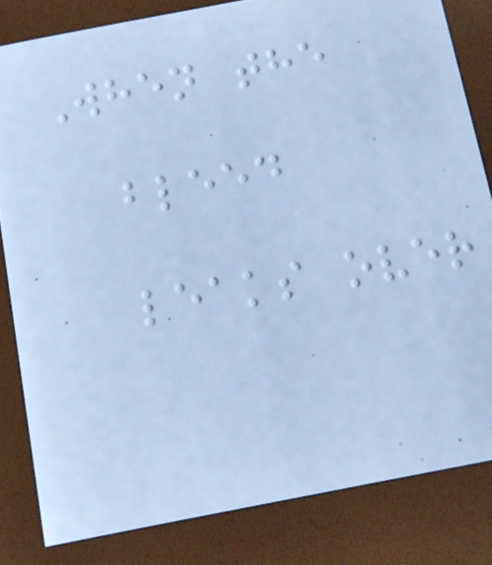When the
bleed
leaks over
